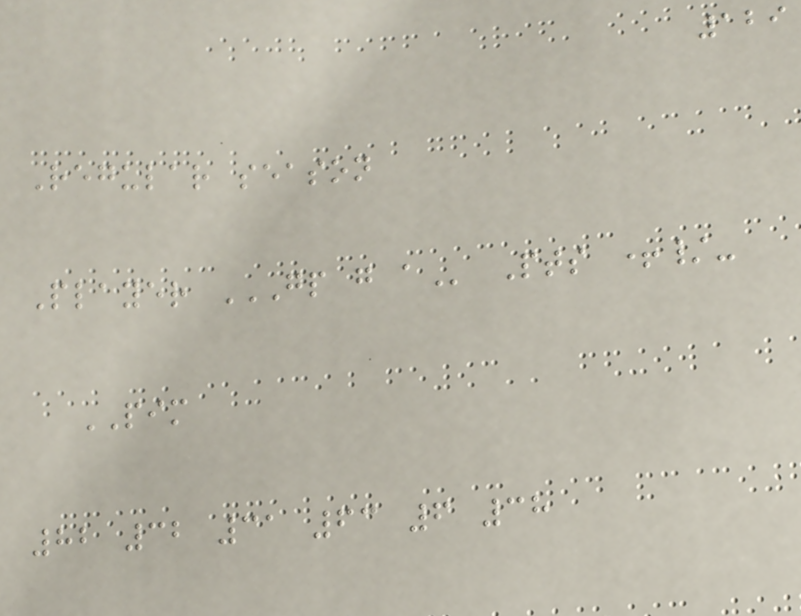129
Regular season
Player GP G A Pts +/-
PIM
82 32 31 63 6 38
